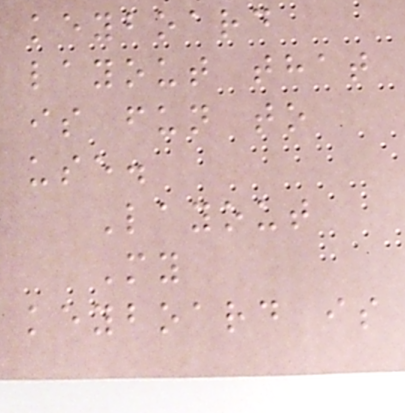keyboard
layout that
is fun to
use.
Layout
My
keyboard is
